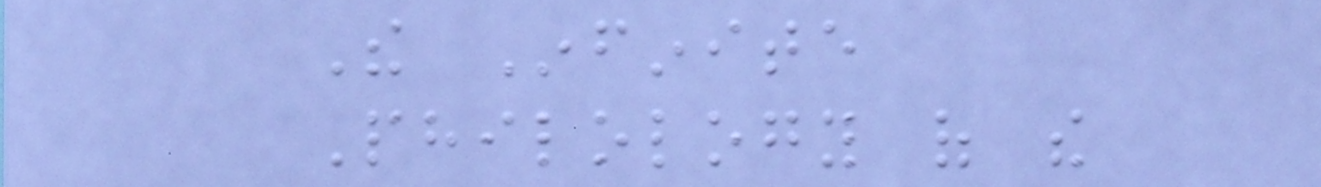The Infinite
Philology of the
